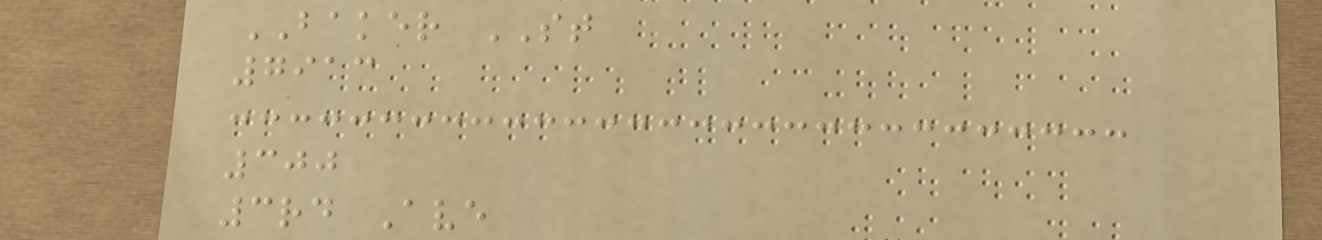BAKER ST
7913
300
3rd Ave
